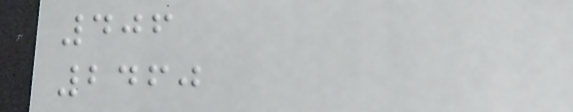406
2460
